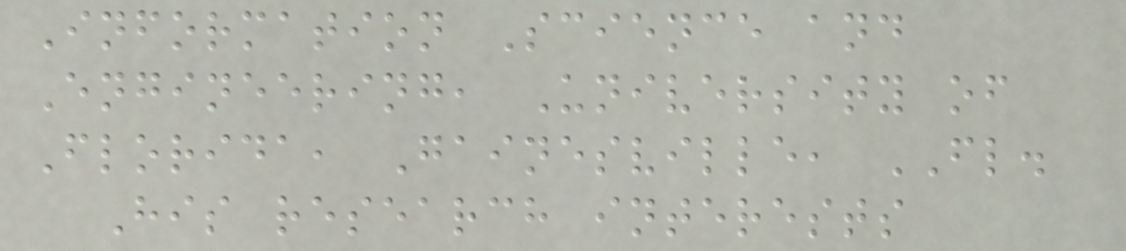Information Science and
Engineering, University of
Florida, Gainesville, FL.
His research interests
